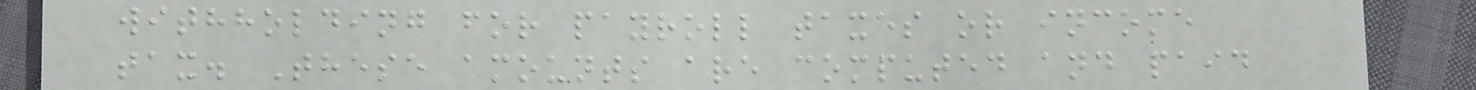withholding for payroll taxes or income
tax. These amounts are computed and paid
